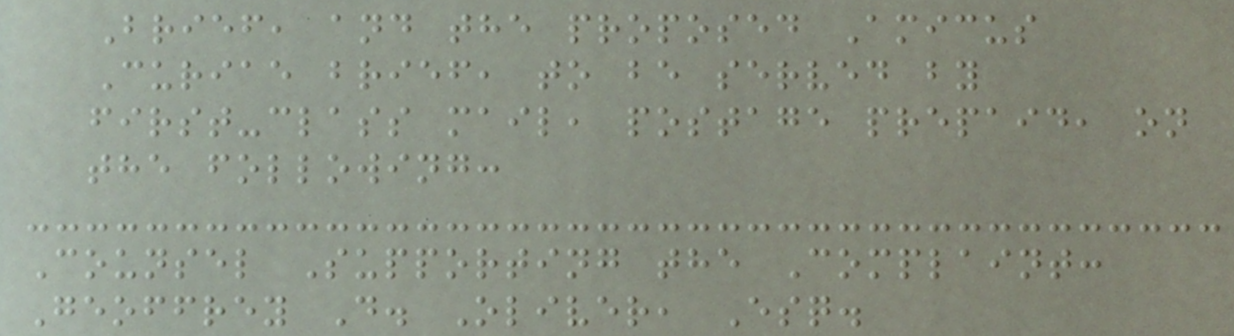Brief, and the proposed Amicus
Curiae brief, to be served by
first-class mail, postage prepaid, on
the following:
Counsel Supporting the Complaint:
Geoffrey D. Oliver, Esq.
